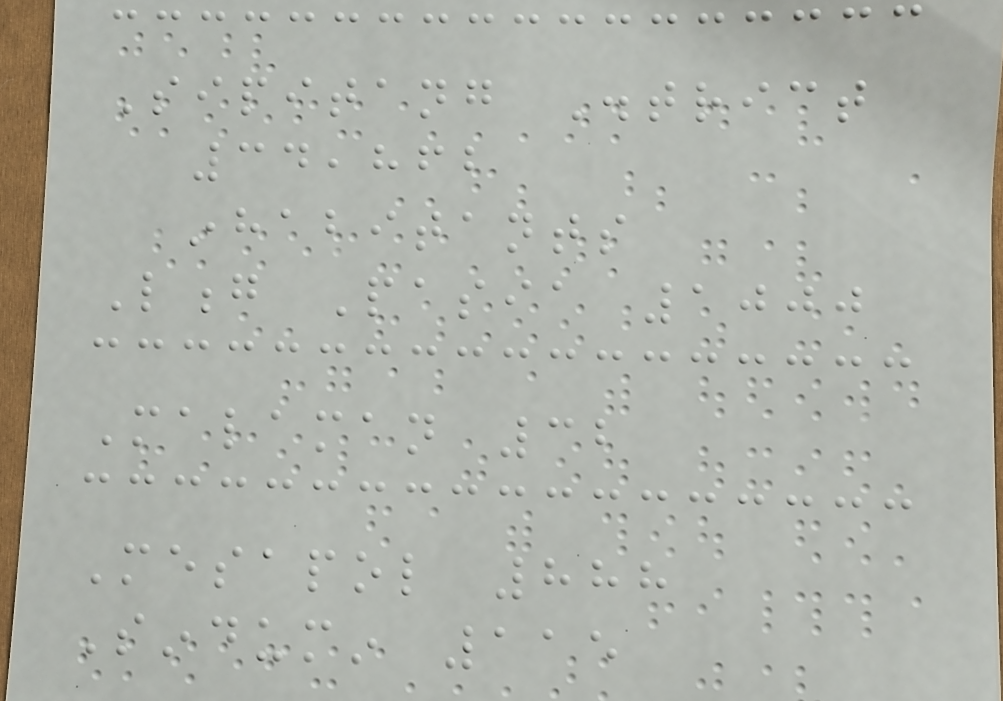Sipitang District
34,862
inhabitants
Long Pasia 1000
Malaman 32
Mesapol 888
Sindumin 115
